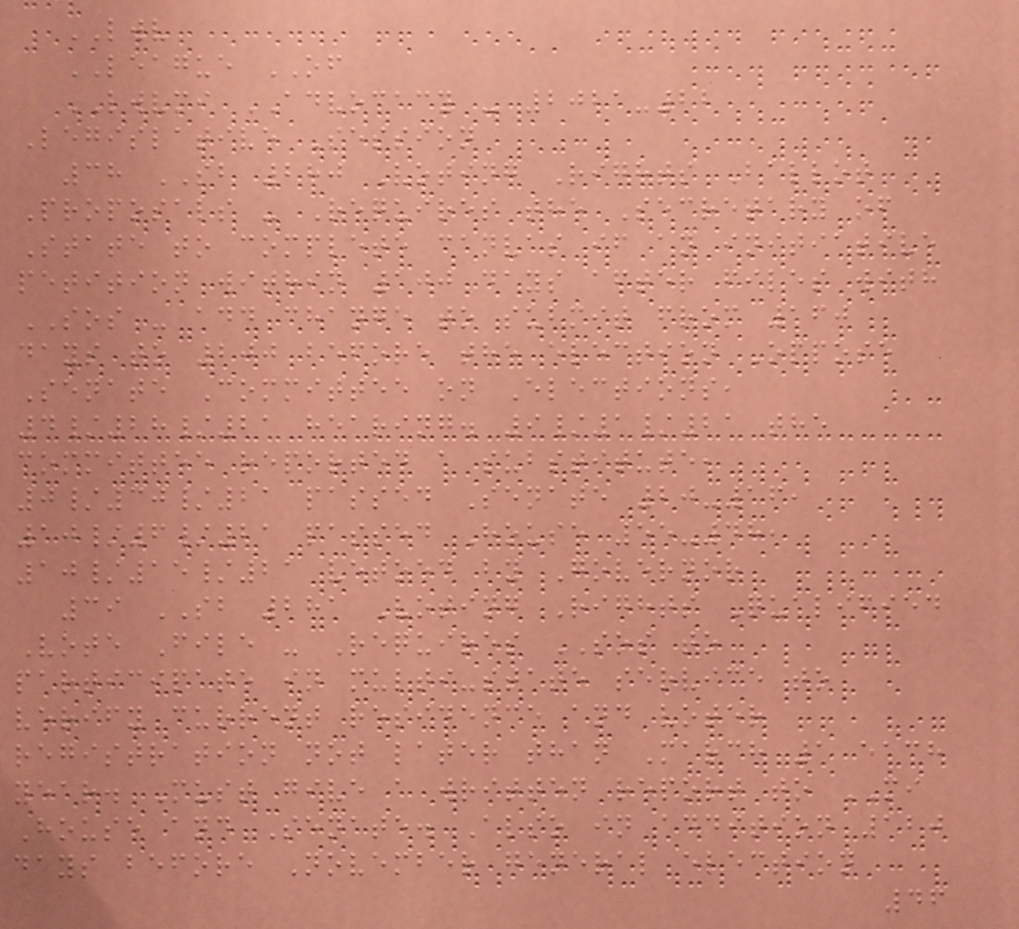LWV
LEAGUE OF
LWVMI ADVOCACY - 2021-22
Legislative Session
38 SB 280 Voting Rights Ballot
Proposals - Requires the Secretary of
State to complete canvas if an initiative
petition within 100 days after files with
SOS - add change to submit from 160
days to 200 before the election Oppose
Senate Committee on Elections,
4/28/21 hearing. 9/1/21 the
committee reported a substitute,
0/30/21 passed Senate 20-16,
10/6/21 passed House 55-48,
10/15/21 vetoed by Governor
39 SB 281 Voting Rights Qualified
Vote File - Requires SOS to
participate in multi-state service to
verify current residence and voter
registration not later than March 1 each
year. Must give a written report to MI
House and Senate. Also in addition 120
days before November general election
46
